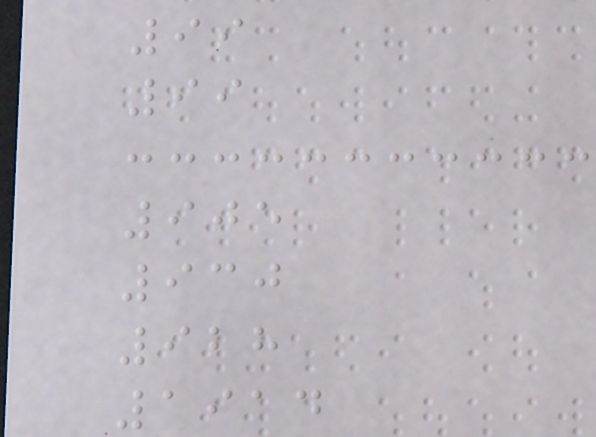99
99
905
930
928
1914
